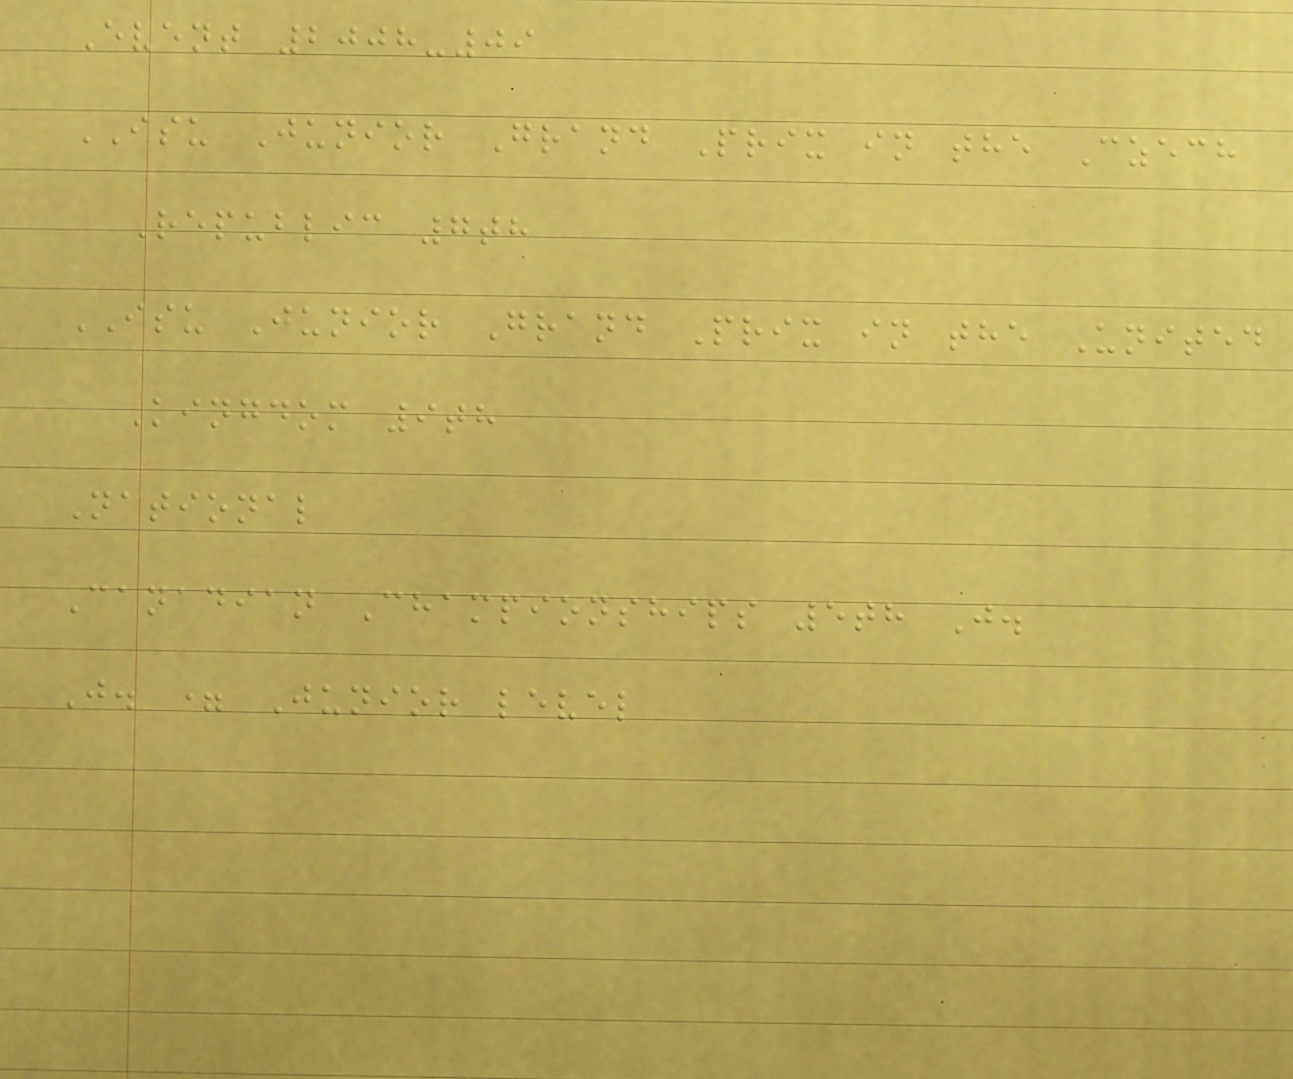Event 2008-09
ISU Junior Grand Prix in the Czech
Republic 7th
ISU Junior Grand Prix in the United
Kingdom 9th
National
Canadian Championships 5th J.
J. = Junior level
